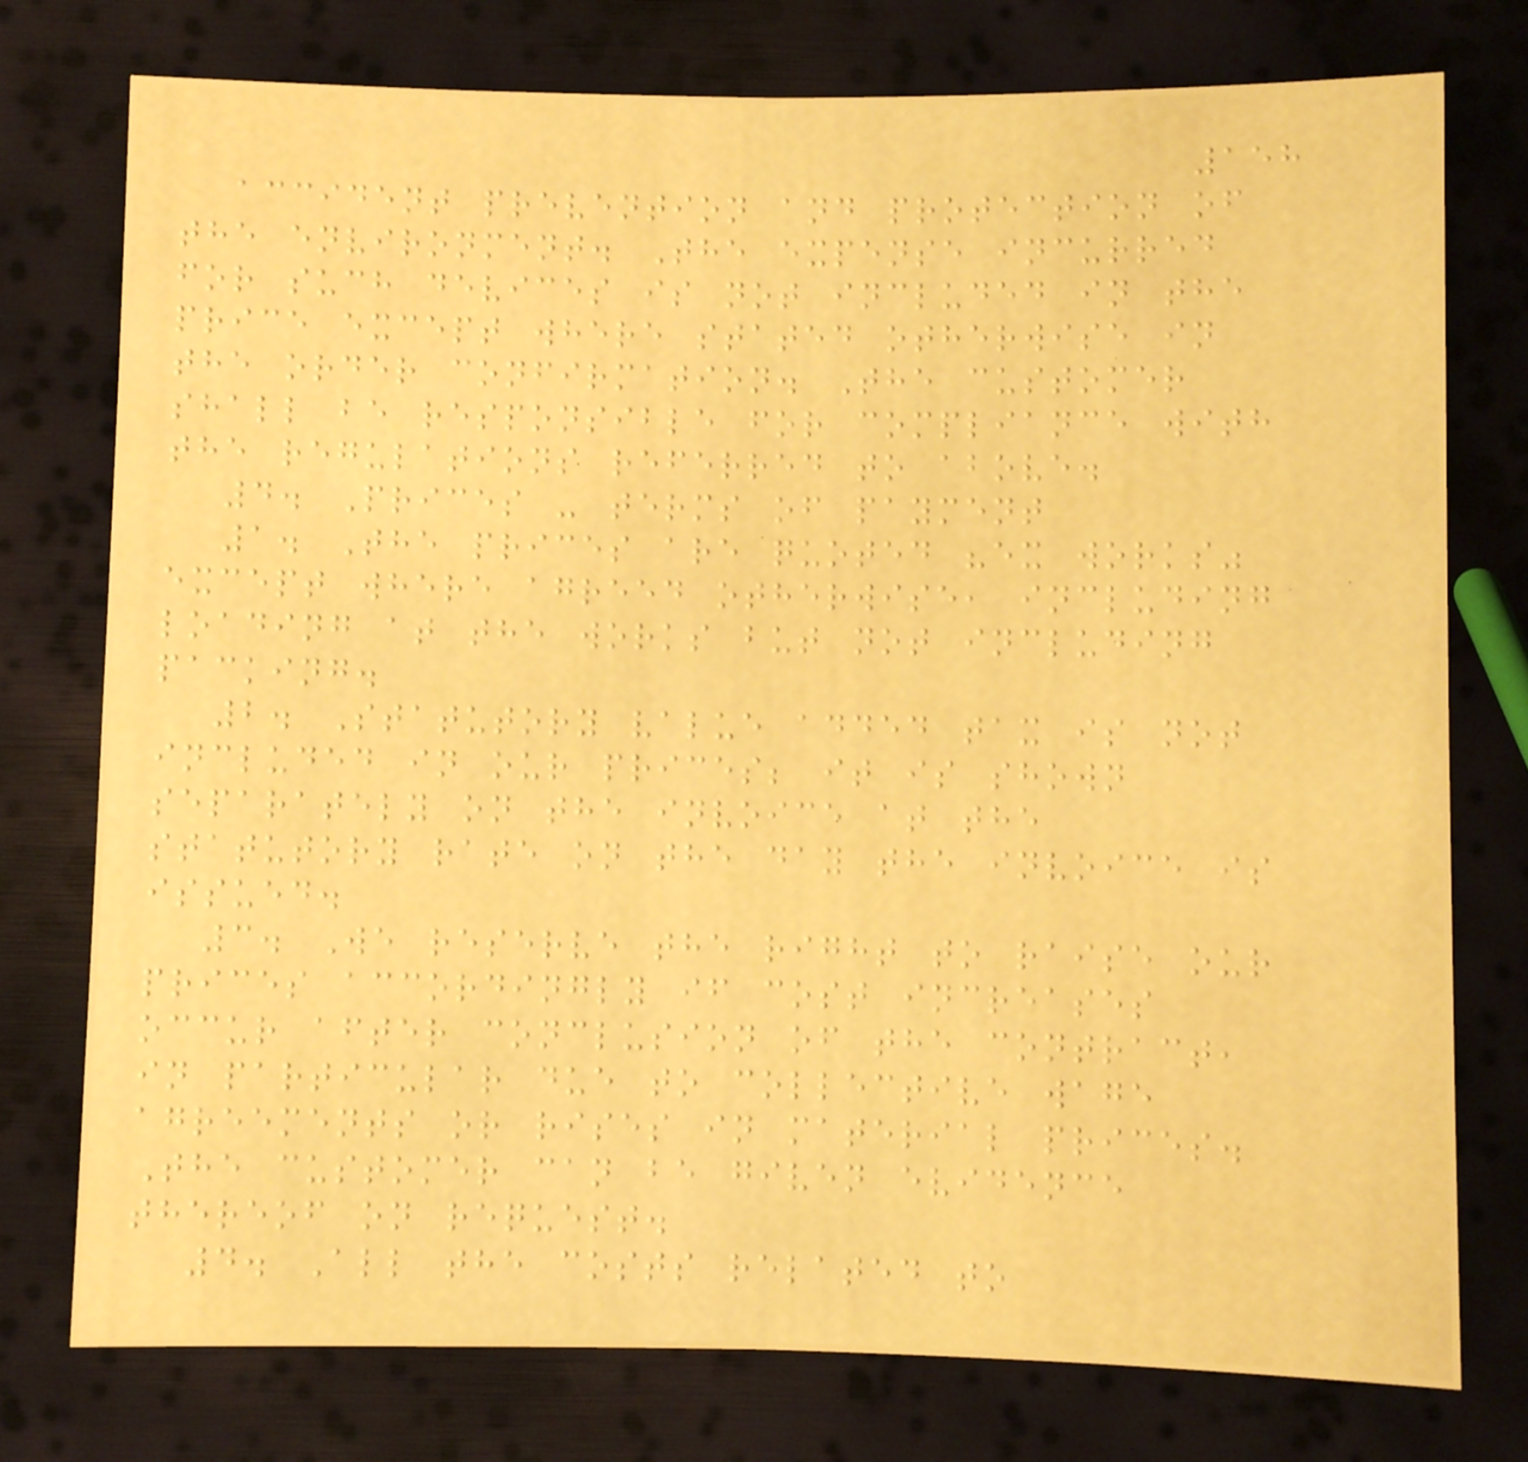158
accident prevention and protection of
the environment. The expense incurred
for such devices is not included in the
price except where stated otherwise in
the order confirmation. The customer
shall be responsible for compliance with
the regulations referred to above.
4. Prices - terms of payment
1. The prices are quoted "ex works"
except where agreed otherwise, including
loading at the works but not including
packing.
2. Statutory value added tax is not
included in our prices; it is shown
separately on the invoice at the
statutory rate on the day the invoice is
issued.
3. We reserve the right to raise our
prices accordingly if cost increases
occur after conclusion of the contract,
in particular due to collective wage
agreements or rises in material prices.
The customer can be given evidence
thereof on request.
4. All the costs related to
